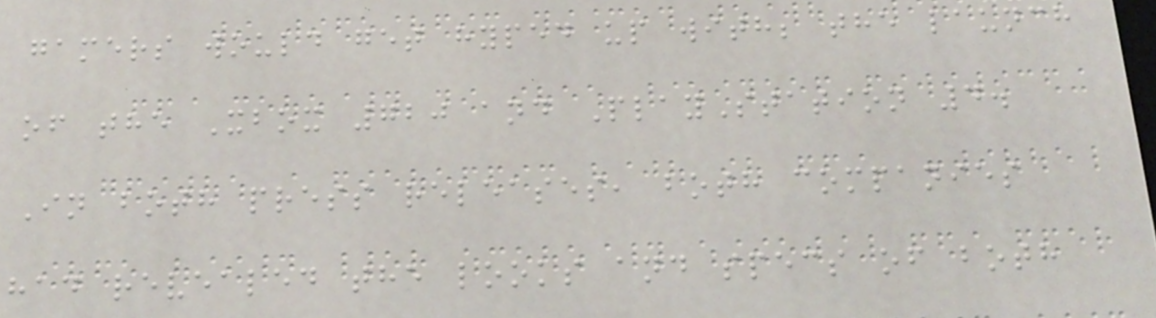gamers would get hyped up with; the launch
of the Xbox 720 and PlayStation 4.
In both press releases, both companies
had revealed the looks and specs of both
